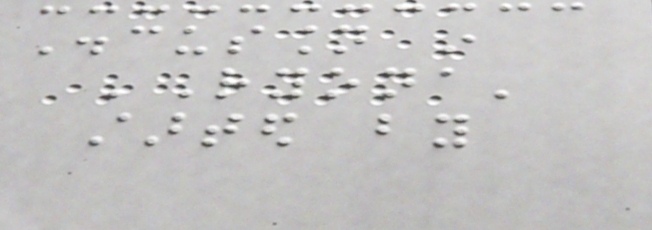Discussion in
'Ryona'
started by
